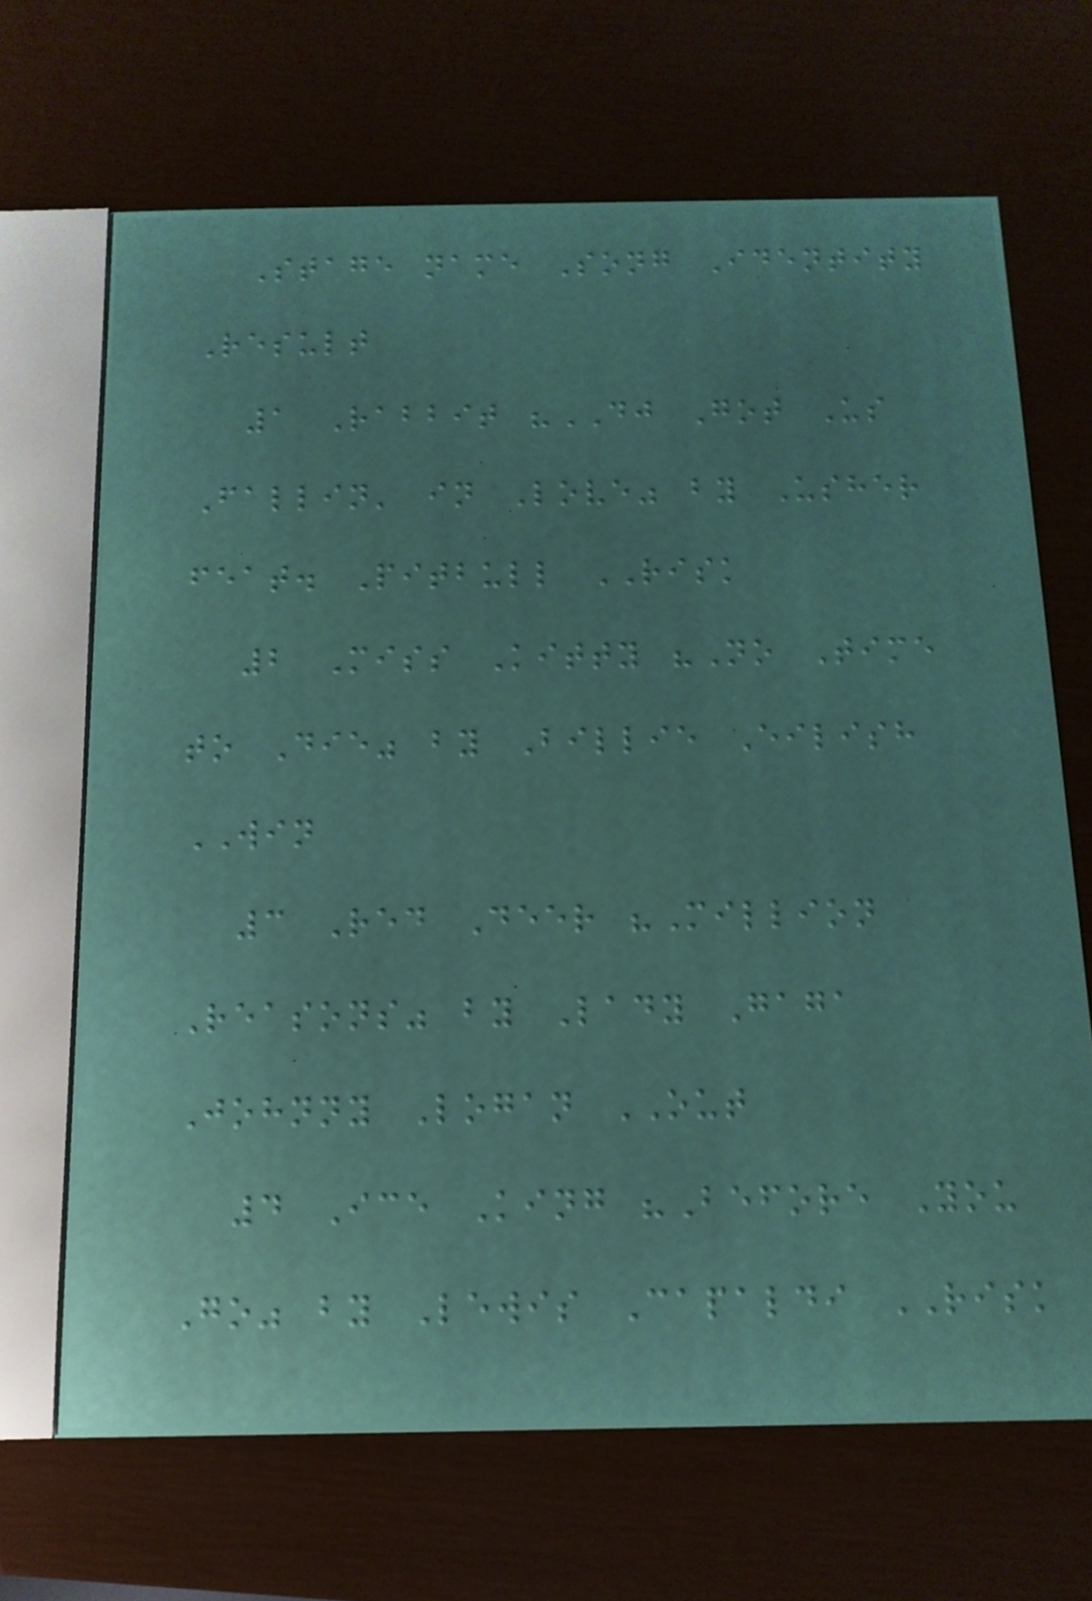Stage name Song Identity
Result
1 Rabbit "DJ Got Us
Fallin' in Love" by Usher
feat. Pitbull RISK
2 Miss Kitty "No Time
to Die" by Billie Eilish
WIN
3 Red Deer "Million
Reasons" by Lady Gaga
Johnny Logan OUT
4 Ice King "Before You
Go" by Lewis Capaldi RISK
